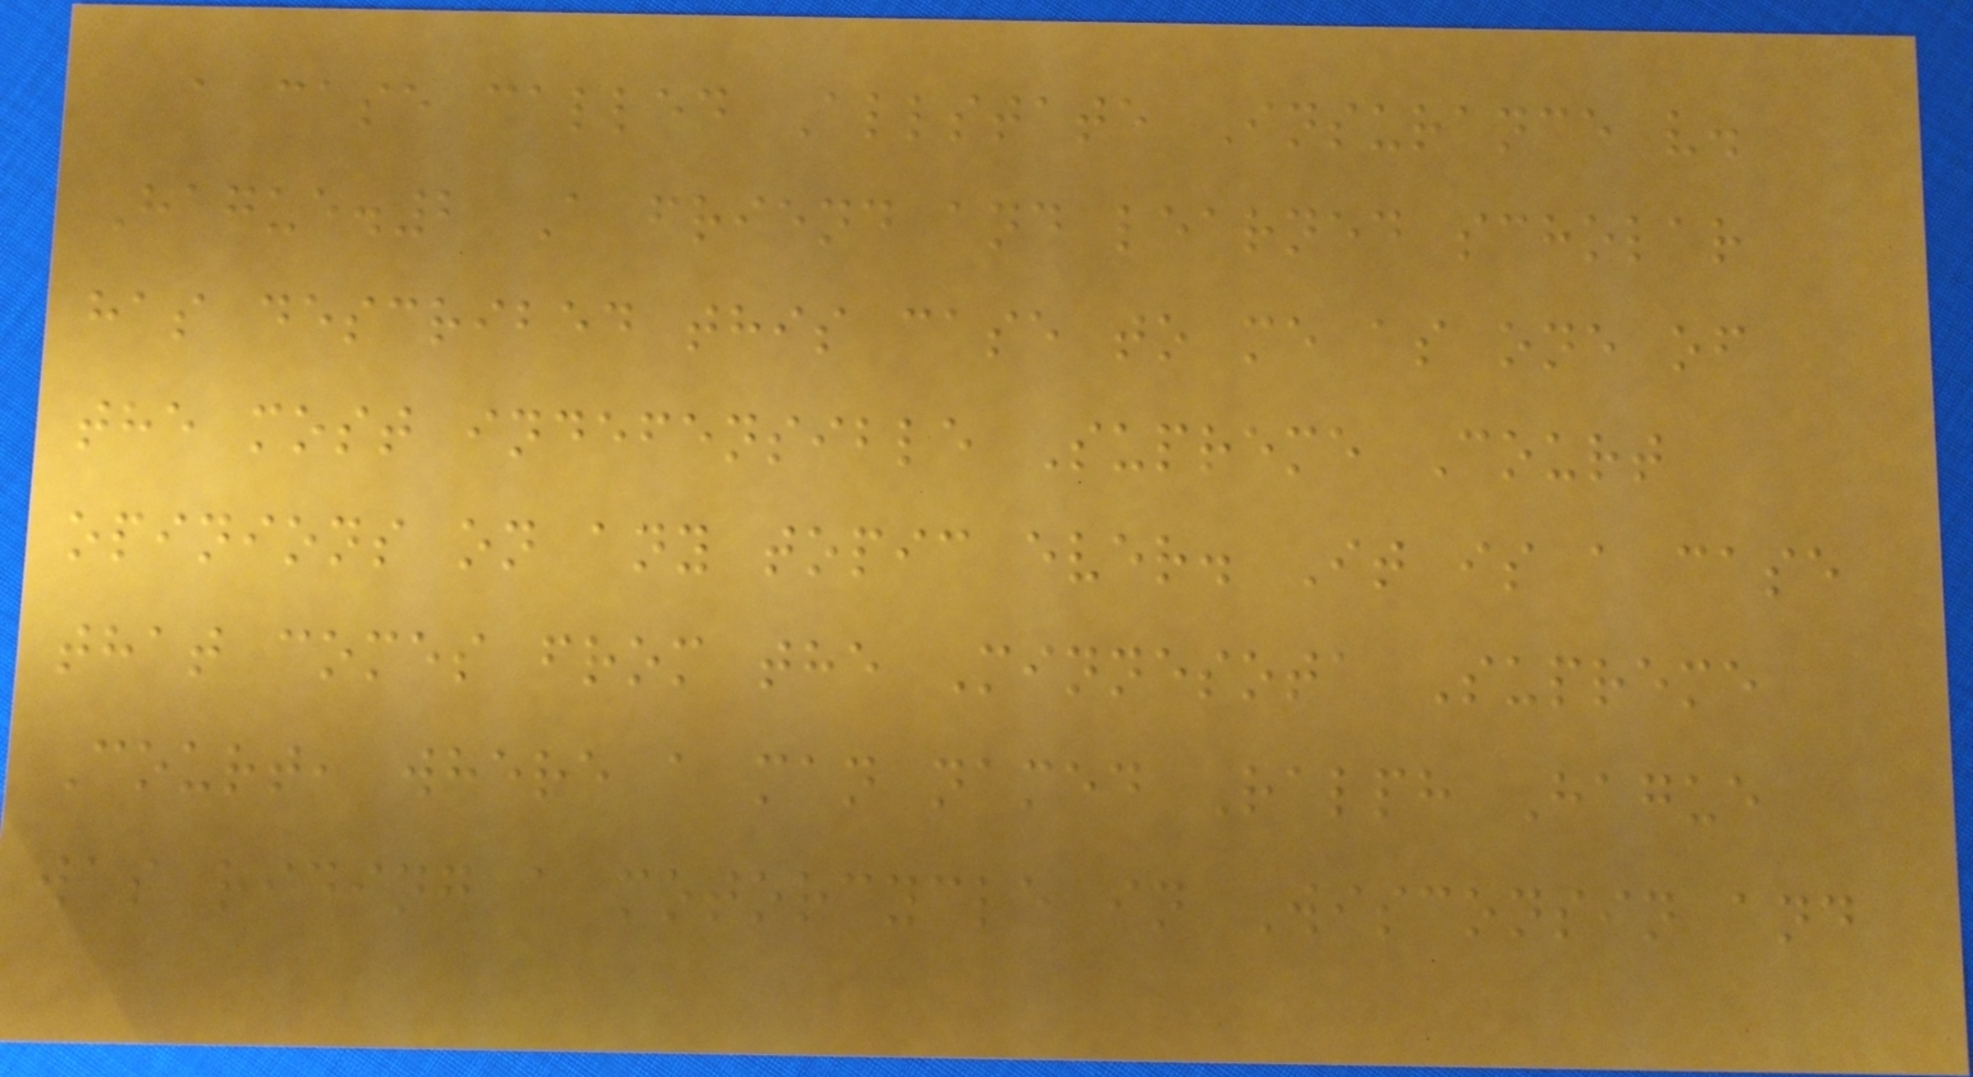a case called Allstate Insurance v.
Hague.2 A friend and learned scholar
has described this case to me as one of
the most indefensible Supreme Court
opinions on any topic ever. It is a case
that comes from the Minnesota Supreme
Court, where a man named Ralph Hague
was riding a motorcycle in Wisconsin and
